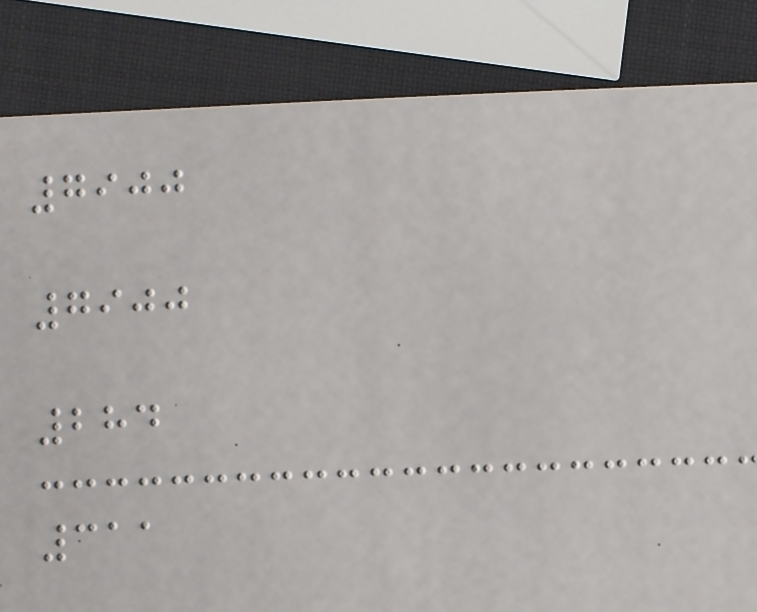7900
7900
284
311
